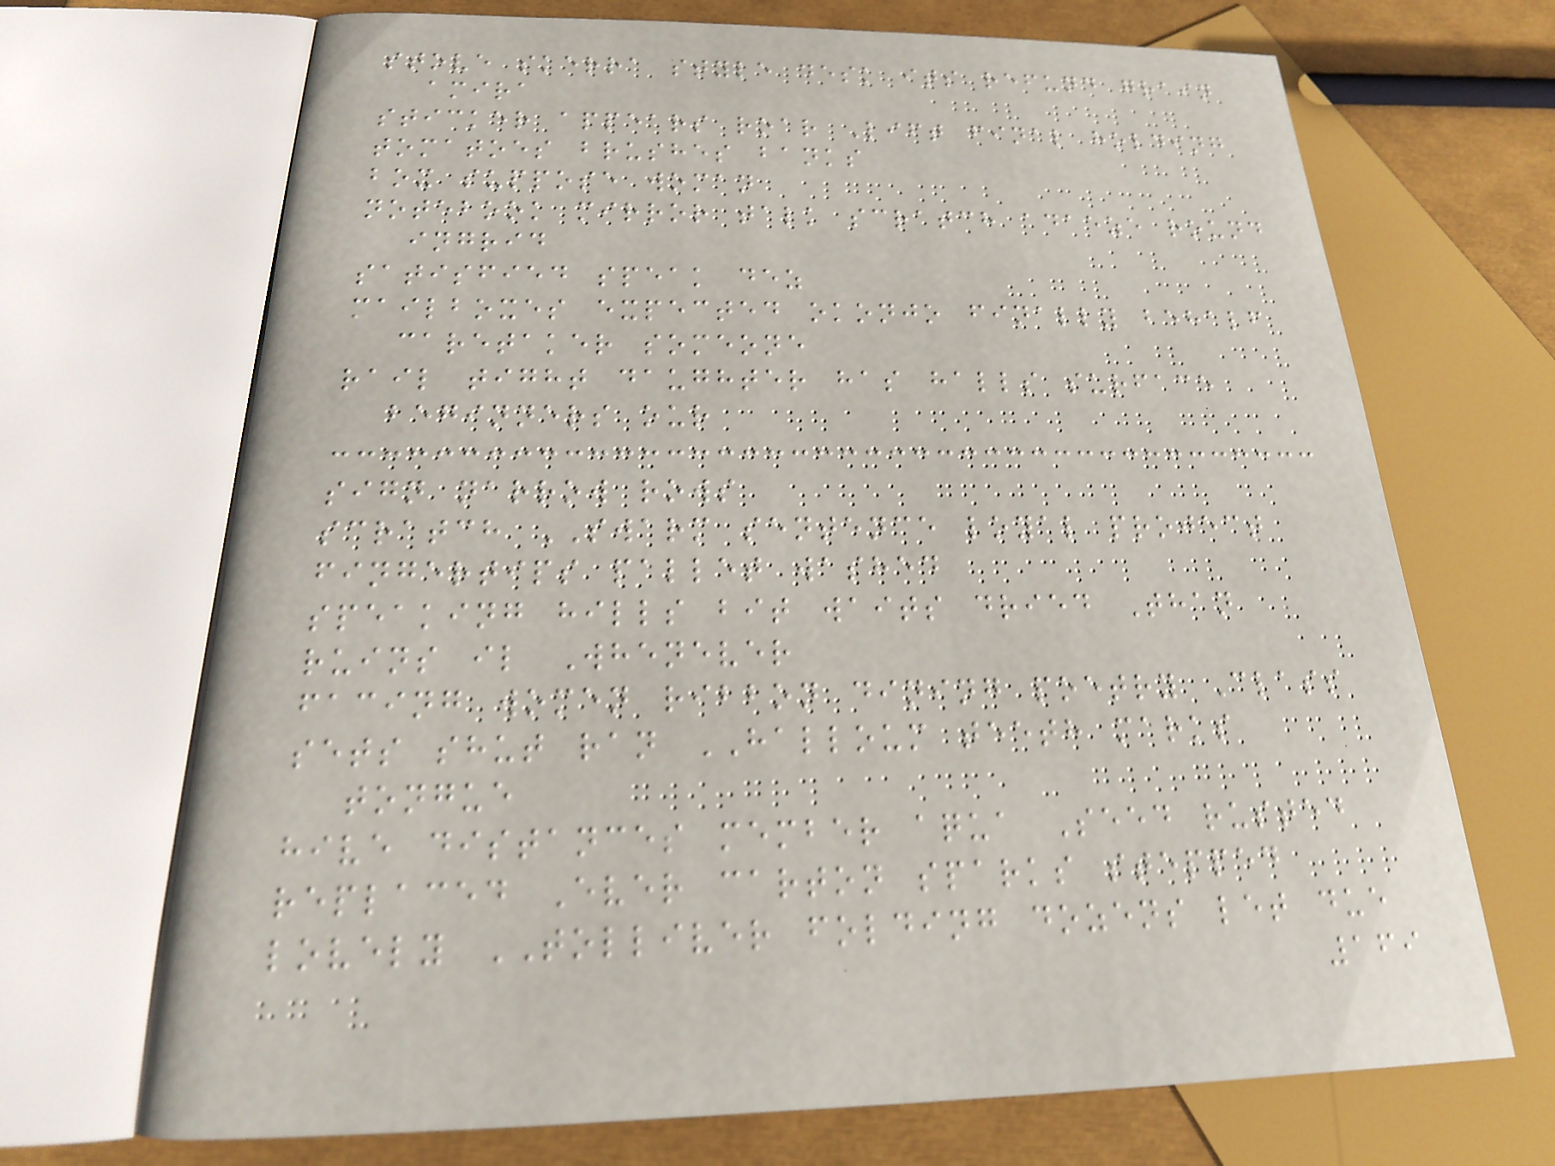stove skerra style desk its refund grain
amira
sticker appears roar Lift final holding
tomatoes brushes banks
box suppose woman
notebook mirror talk scratch adaeze round
ingrid
satisfied speak dez
mailboxes expected okonjo finally behalf
caretaker someone
rail tight daughter has halls surface
beginners our
sign narrow rows
scratch SWARM sentence loyal project
fingertips pallet washed
speaking hills bit waits dried Than
ruins il Whenever
facing women ribbon dining poetry Class
sets shut ran HALLOUM teeth marks
tongue
hive distances member aqua Seed rusted
replaced Ever carton sparks stepped
lovely TOLLIVER folding dozens let due
169
